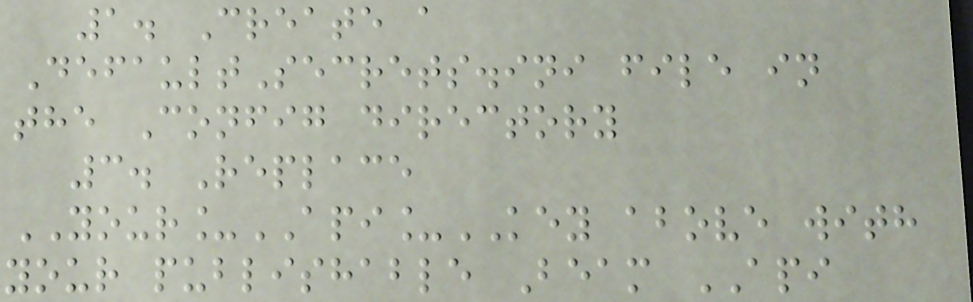1. Create a
DefaultSecrets.ini file in
the Config directory
3. Replace
YOUR_API_KEY above with
your publishable Beam API
